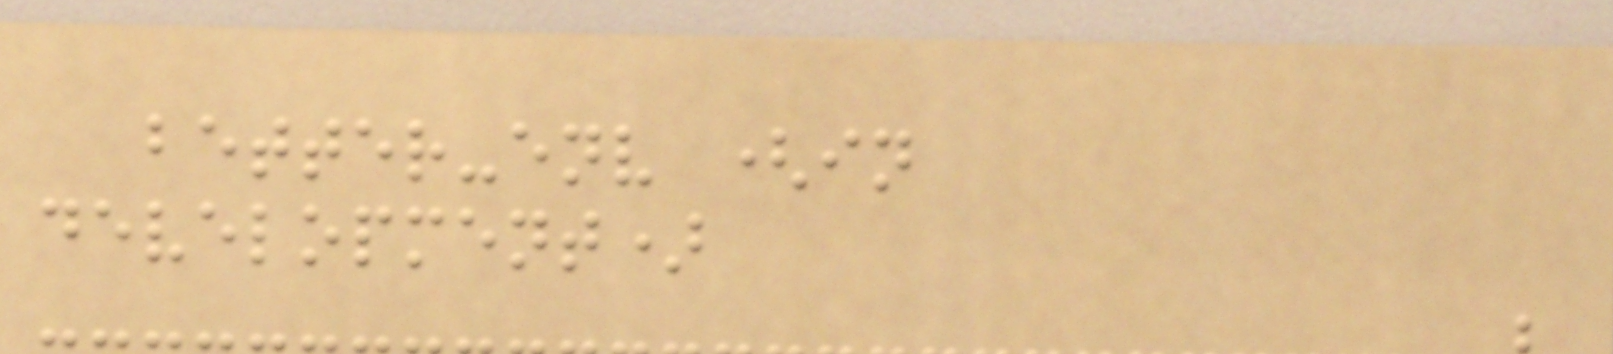better-env (in
development)
